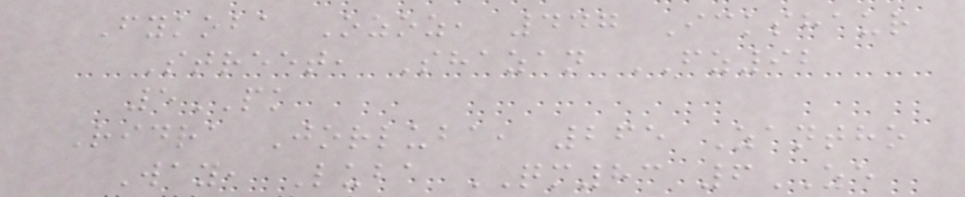Fykoba Ozoz, 447 Ickshaur
Street, Shazan FZ92
5PK
Ridra Jorluba, 265 Zantho
Way, Luba QM83 6ZE
